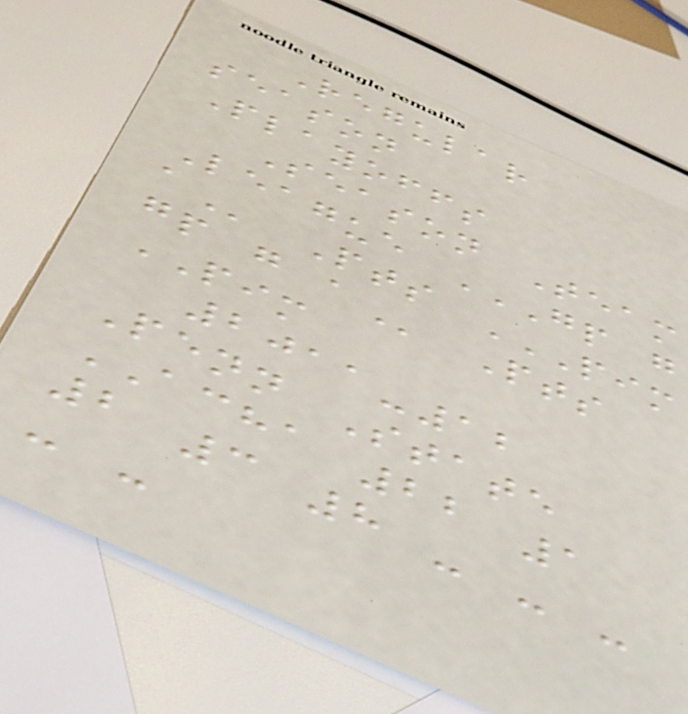Regular
season
Playoffs
Season Team
League GP G
A Pts PIM
GP G A Pts
PIM
2011-12
Penn State
ACHA 22 1
2 3 8 - - -
- -
